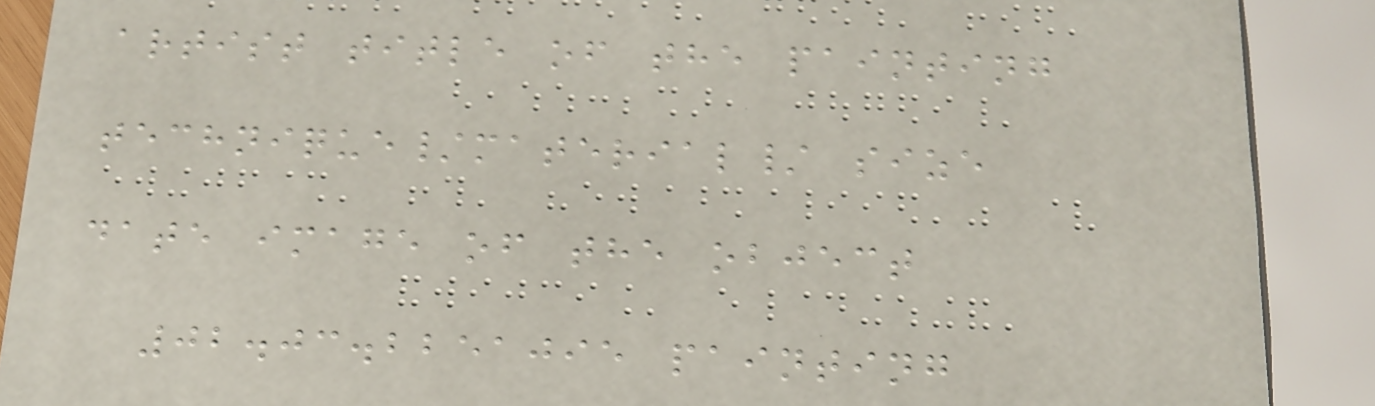artist title of the painting
technique/material/ size
date image of the object
02.03.2251095 painting
